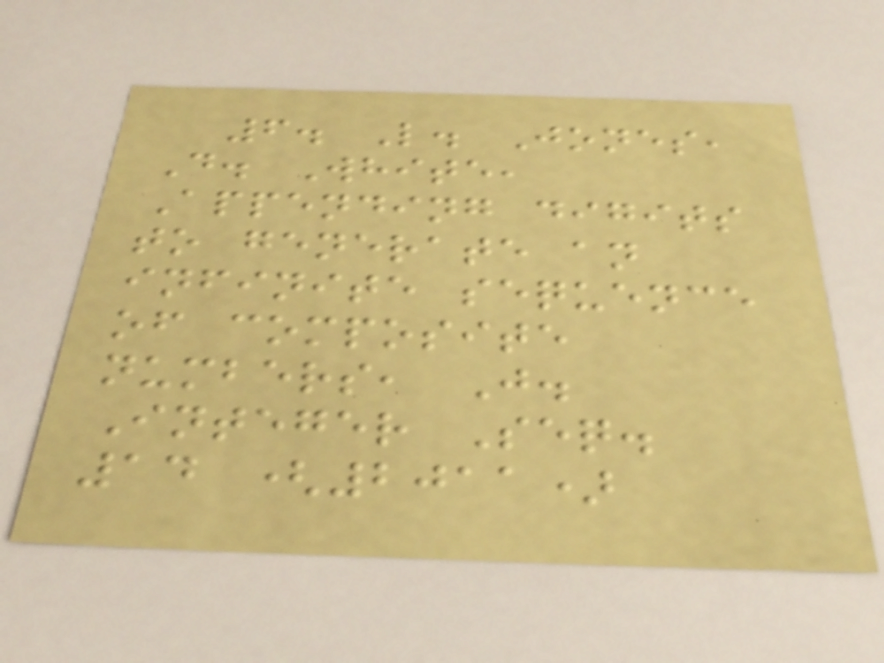6. L. Jones,
D. White,
Appending digits
to generate an
infinite sequence
of composite
numbers, J.
Integer Seq.
14 (2011)
